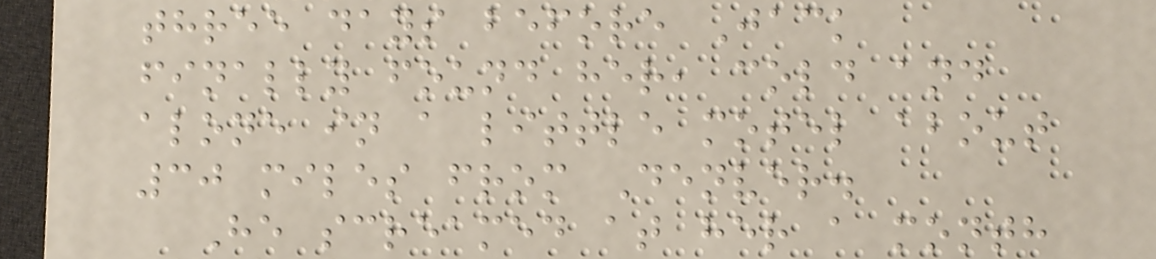three days before Jack
finally found her, cold and
alone in a little motel about
30 miles from Denver.
He screamed at her a month
